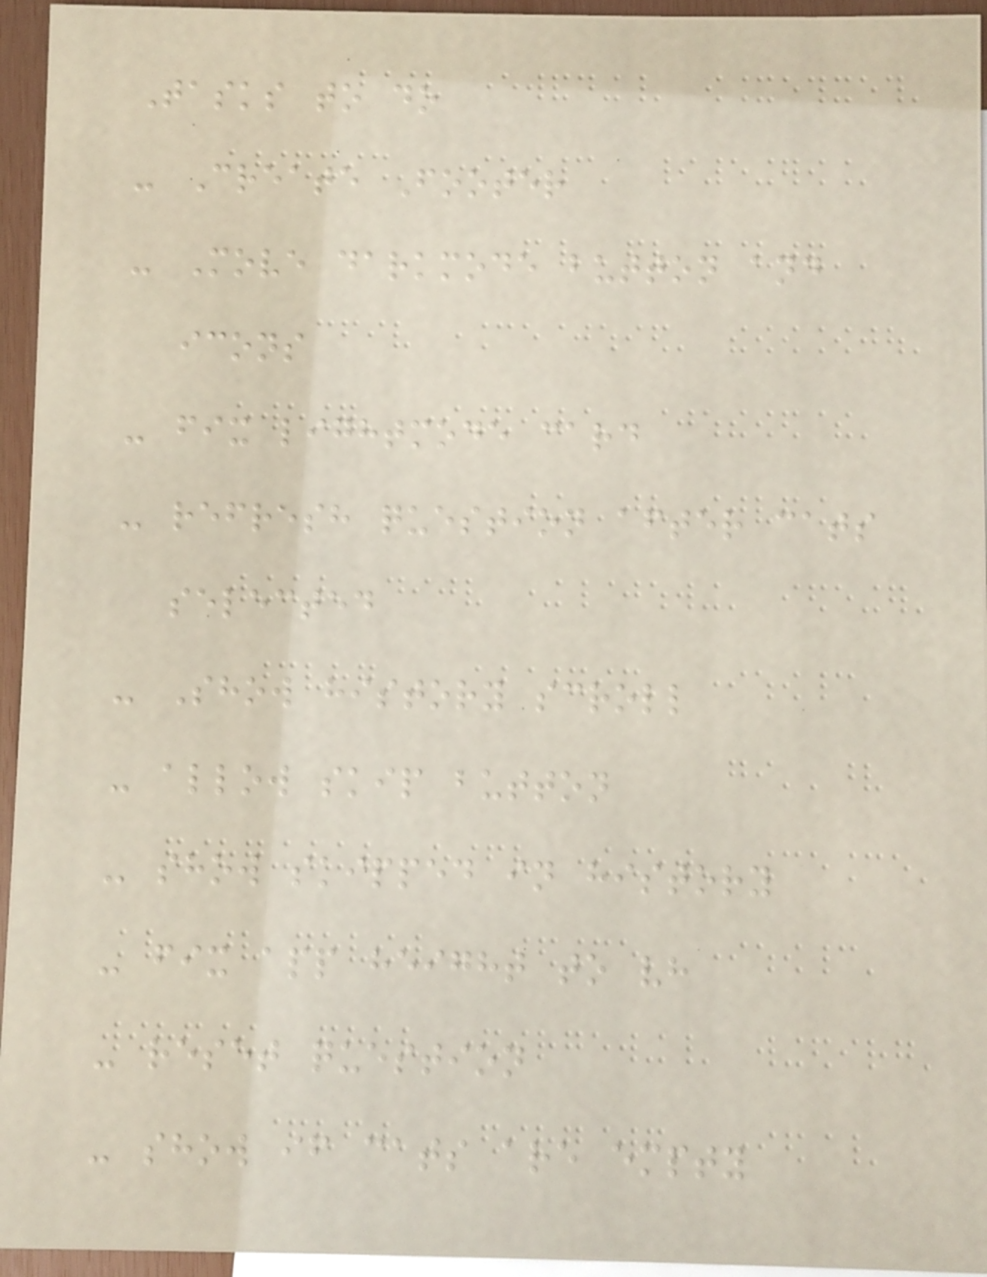Tasks to do
- Create Footer
- Move darkmode button and
icons
- fix lightmode card
- refresh question after cats
selected
- Show history scroll
- allow skip button
- show skipped in history
- fix app height to vh
- reset question
- show if cats are empty
